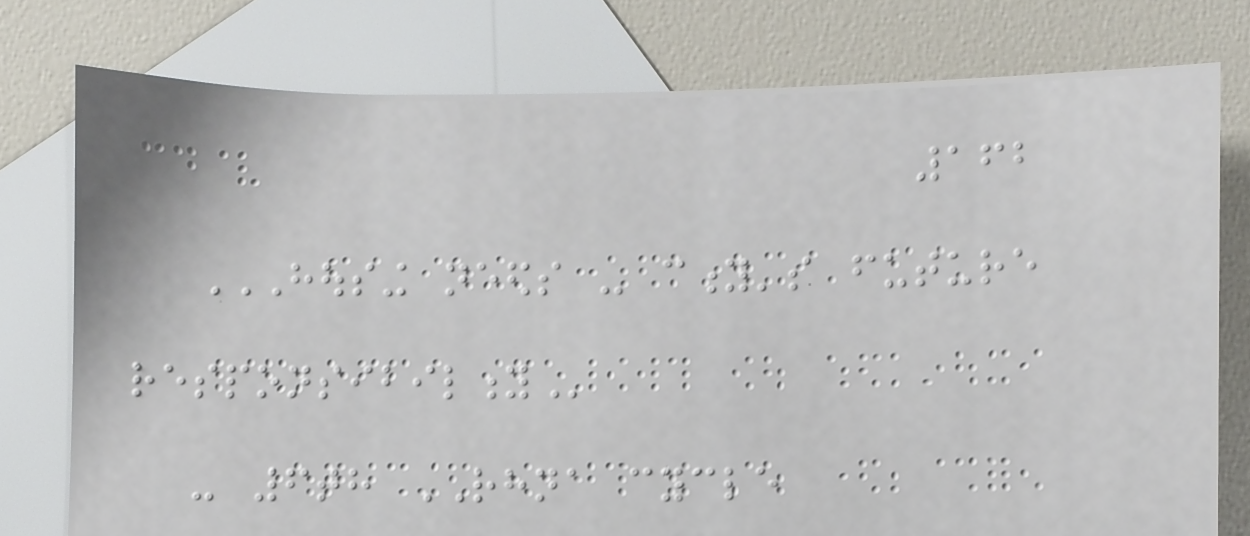162
HOUSING NEEDS - CITY'S FUTURE
RESPONSIBILITY
- 6th RHNA cycle
